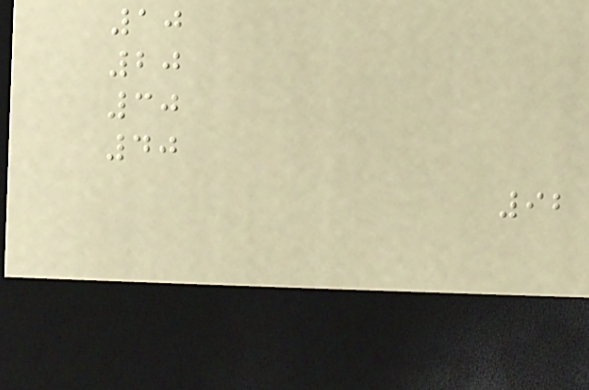10
20
30
40
92
